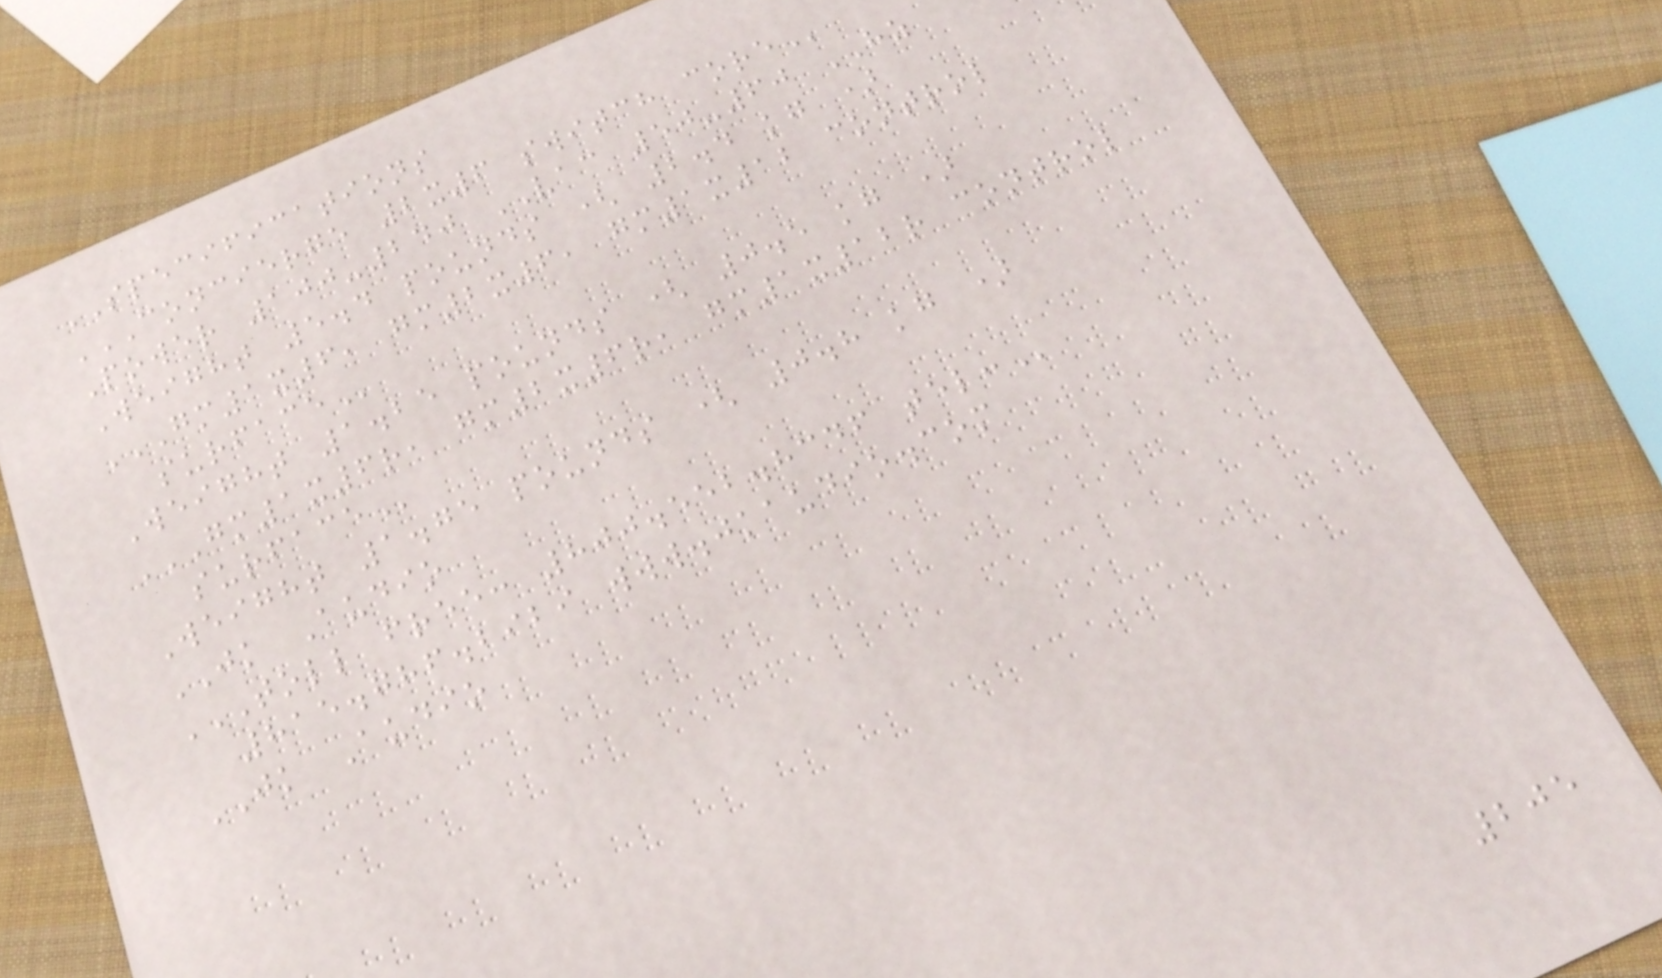SPECIFICATIONS
CONCIERGE 2X6 SWITCH CORE
Power 100-240 VAC 50-60 HZ
Weight 5.4 pounds ( 2.4 kg )
GM1X6, GM2X6, GM1X12 CONTROL
SURFACE
Weight 1.25 pounds ( 0.5 kg )
GM1X6R, GM2X6R, GM1X12R CONTROL
SURFACE
Weight 1.75 pounds ( 0.8 kg )
JK Audio
TOLL FREE: 800.552.8346 TEL:
815.786.2929 www.jkaudio.com
JK Audio
205
